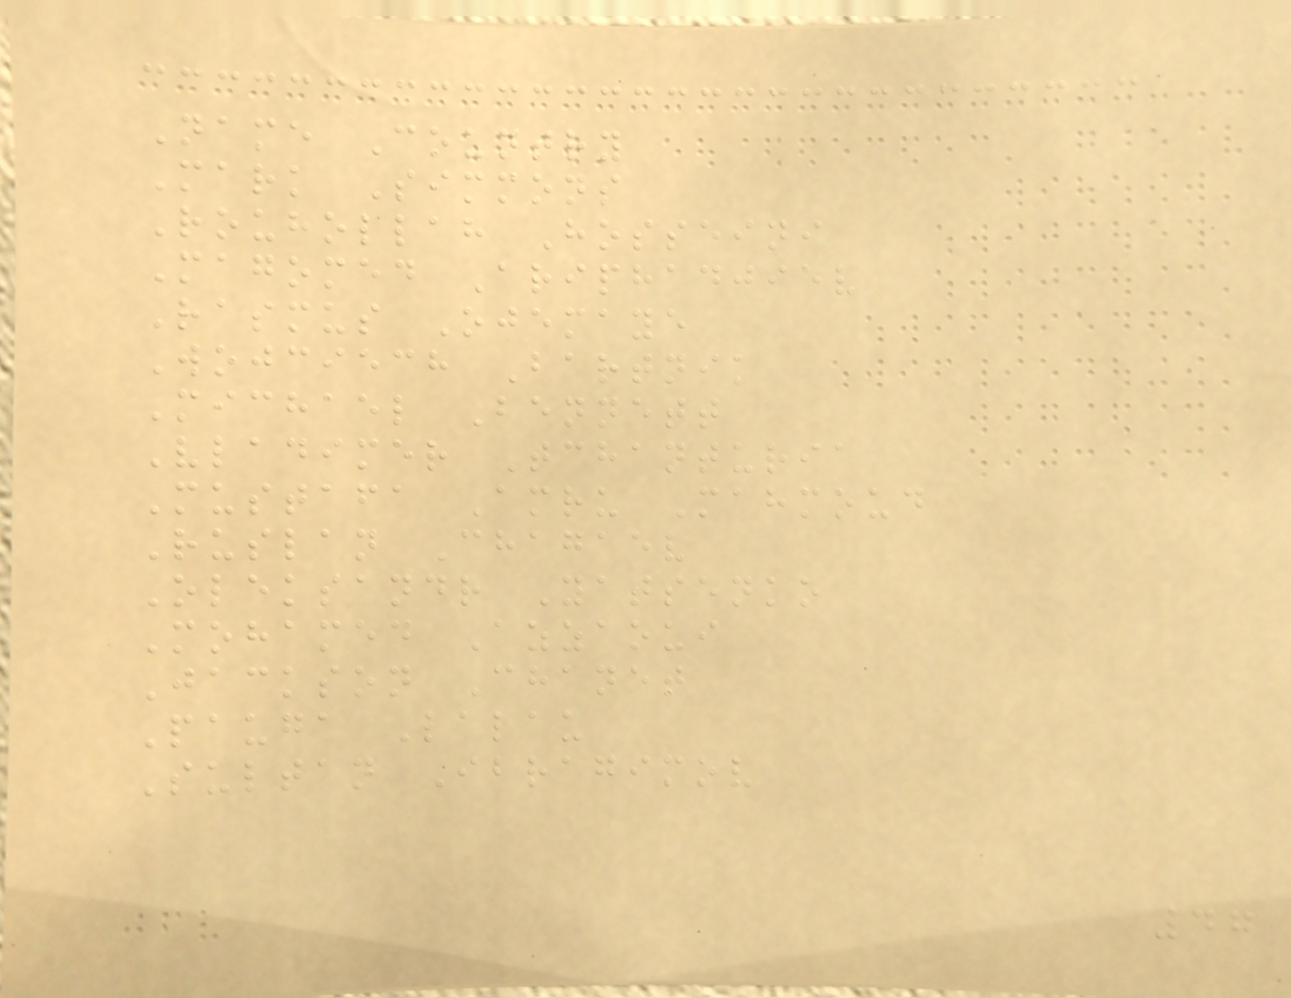Name Country
Mark Simmons
Rouhollah Hosseini
Magomed Ariphadjiev
Rasmus Ojemaye
Wojciech Bartnik
Michael Bennett
Vladimer Tchanturia
Mustafa Amru Mahmoud
Ruslan Chagaev
Oleksandr Yatsenko
Mohamed Azzaoui
Jackson Chanet
Pauga Lalau
Sultan Ibragimov
47
